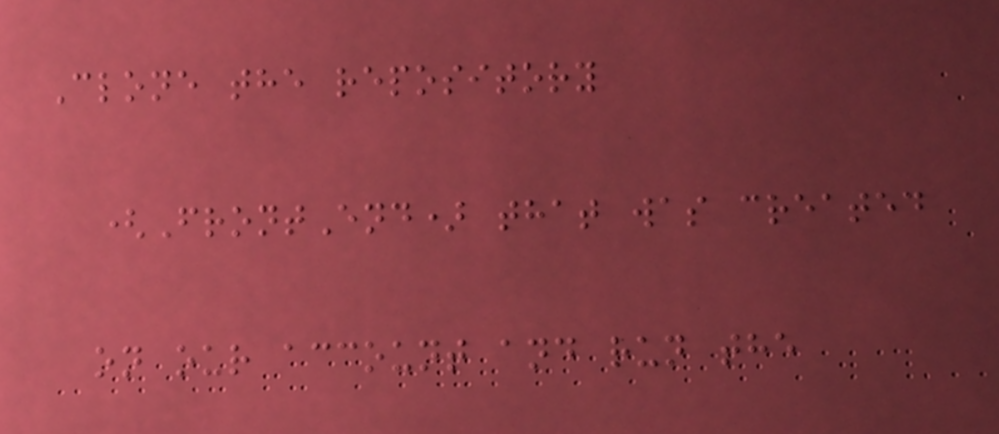Clone the repository
(FrontEnd) that was created
on our account and run the
